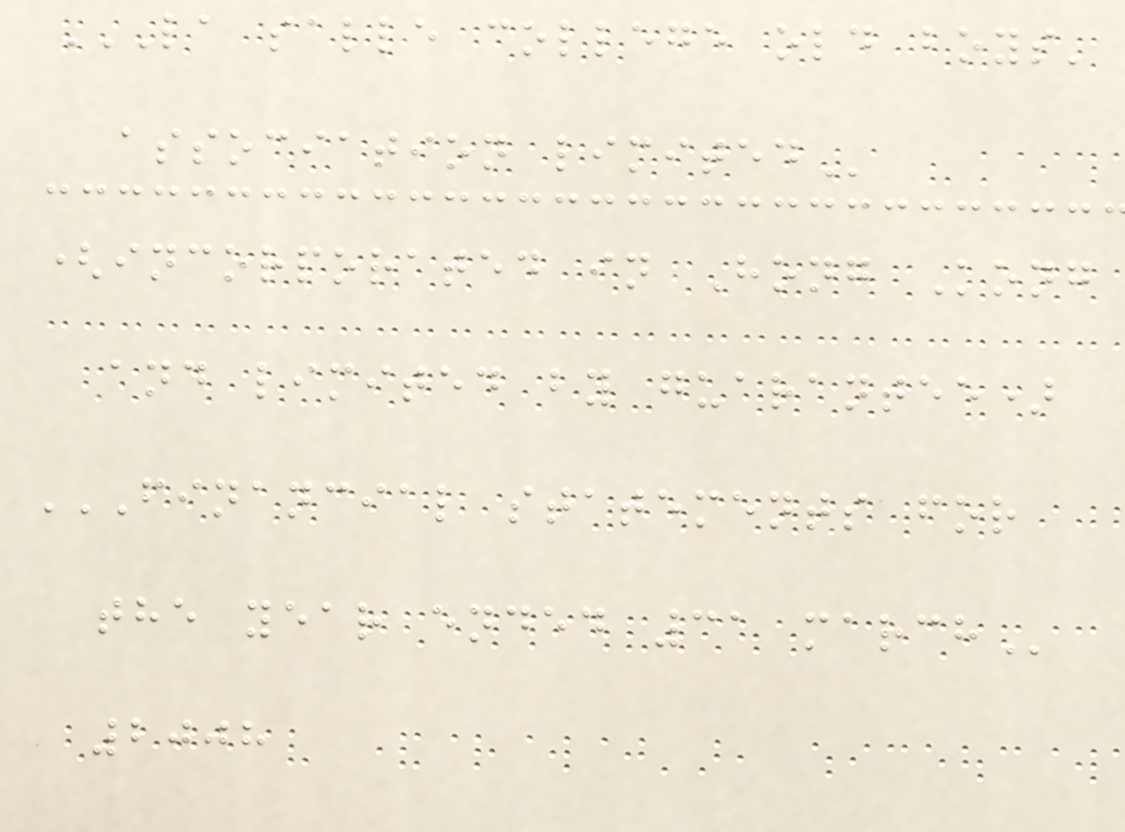LA SALLE COLLEGE OLD BOYS'
ASSOCIATION LIMITED
(incorporated in Hong Kong
and limited by guarantee)
FINANCIAL STATEMENTS FOR
THE YEAR ENDED 31 MARCH
2008
